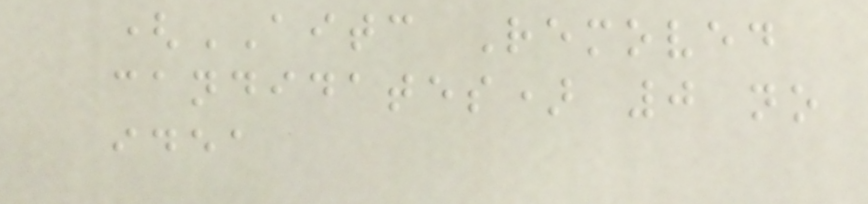(AITC Removed
candidates) 0 no
idea
